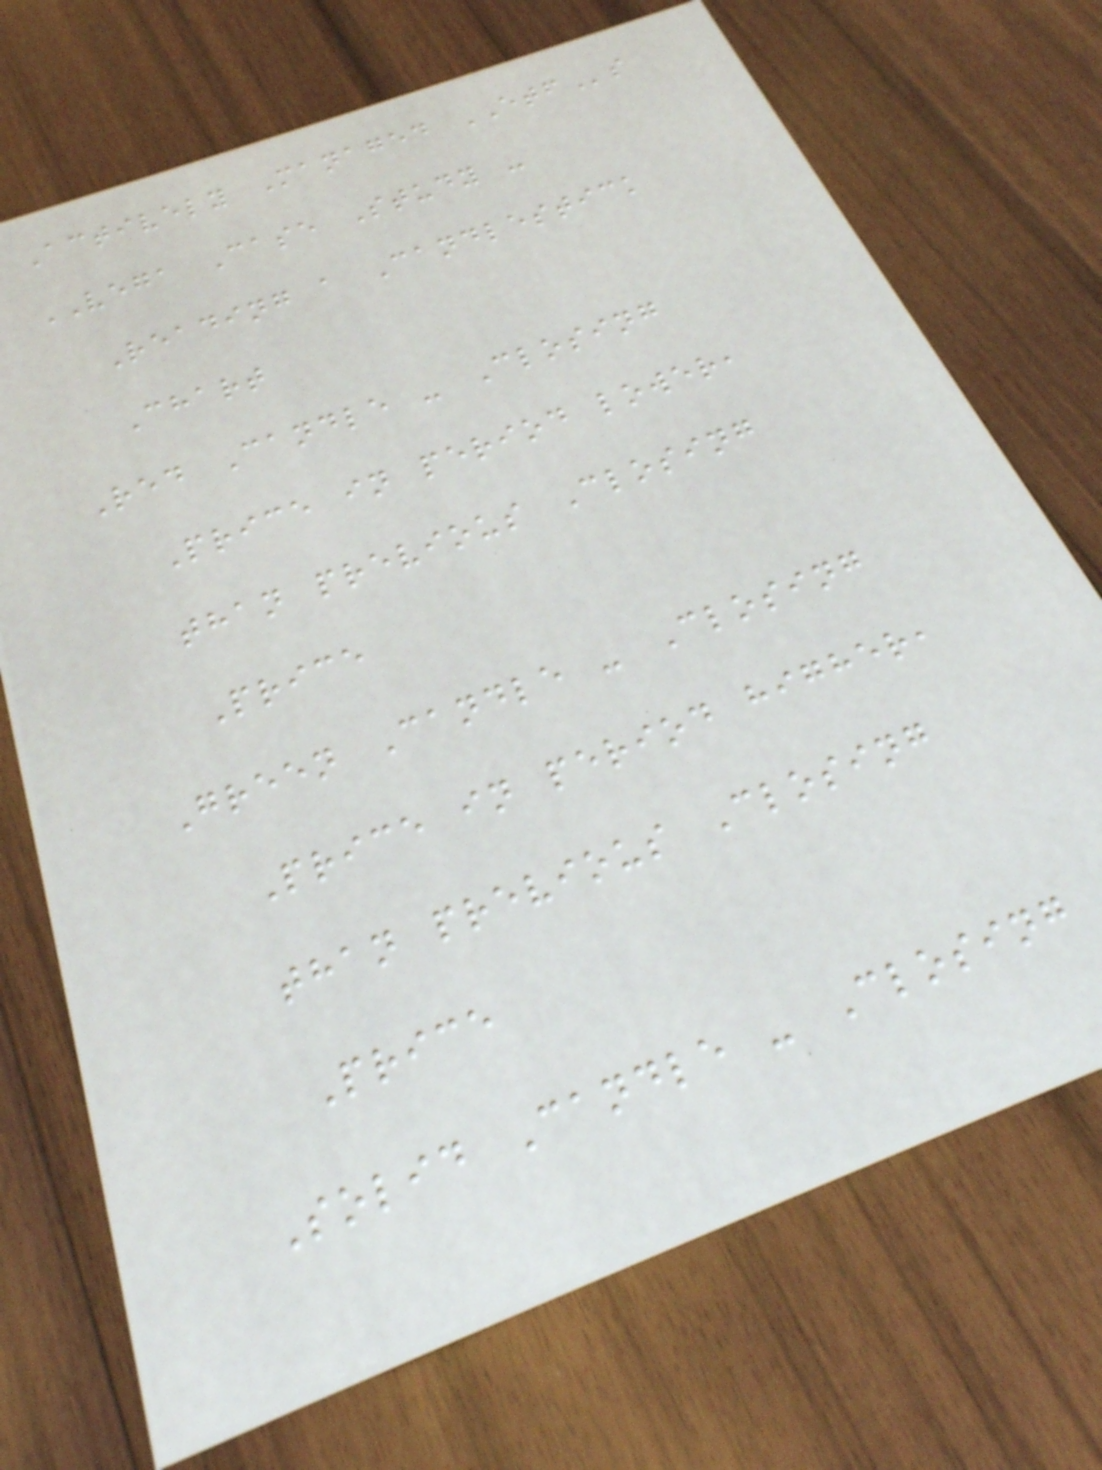Actively Managed ETFs
VEGA Case Study -
Reading a Candlestick
Chart
Red Candle - Closing
Price in period lower,
than previous Closing
Price
Green Candle - Closing
Price in period higher,
than previous Closing
Price
Solid Candle - Closing
